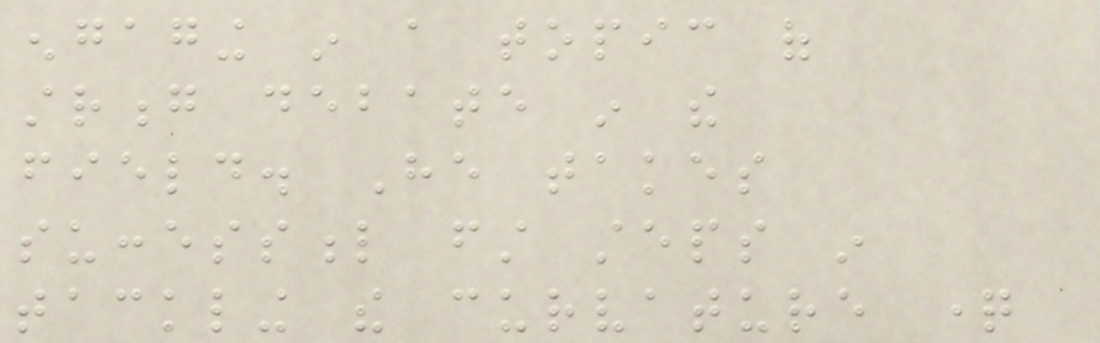engaging in a topic of
strong debate in the
field. He takes
successful first steps in
tackling the curvature question
